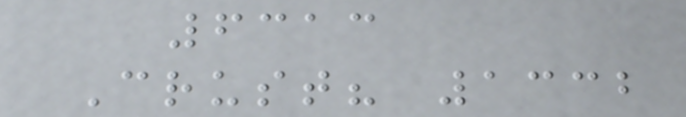6313
Crust? 1332
